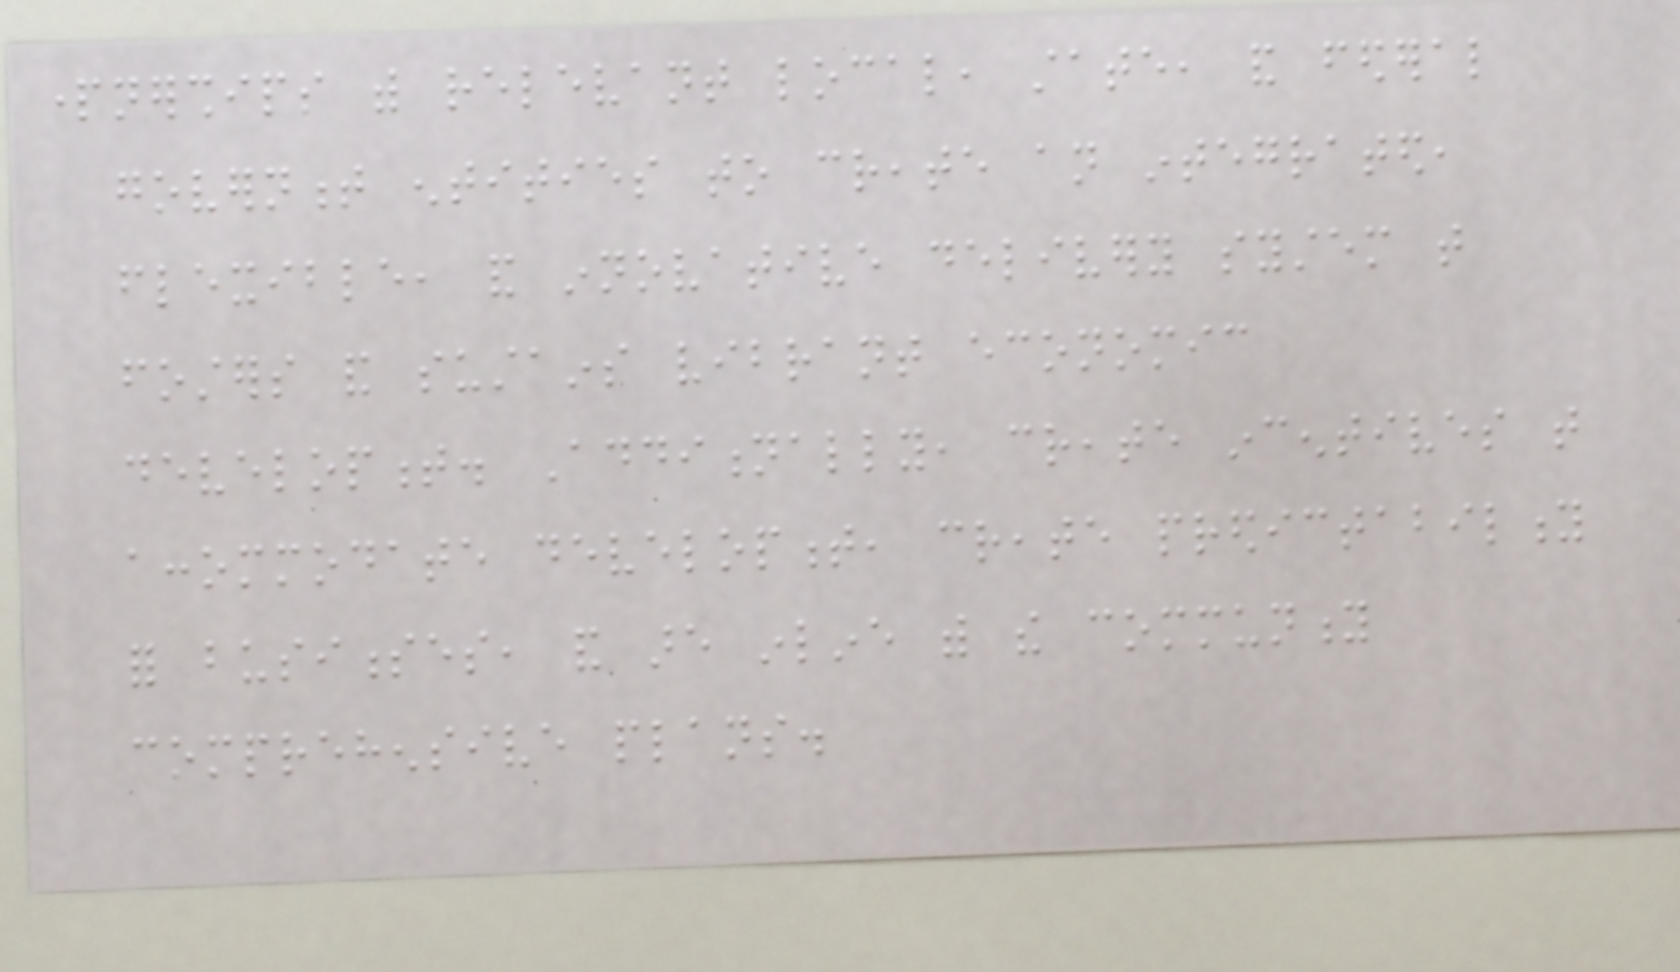partnerships with relevant local, state, and federal
government entities to create an integrated,
flexible, and innovative delivery system that
fosters and sustains vibrant economic
development. Additionally, create incentives that
accommodate development, create predictability
for businesses, and are inline with the community
comprehensive plans.
